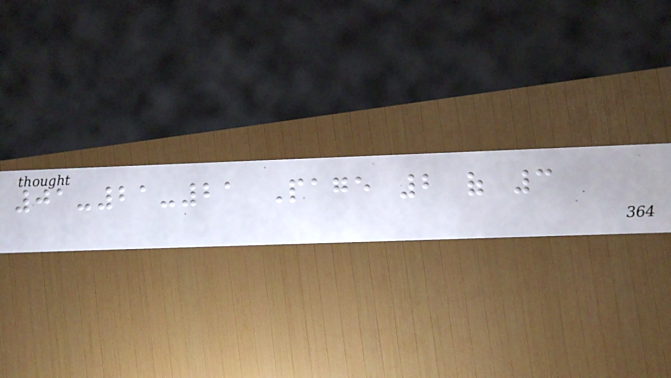01-21-21 Page 2 of 3
